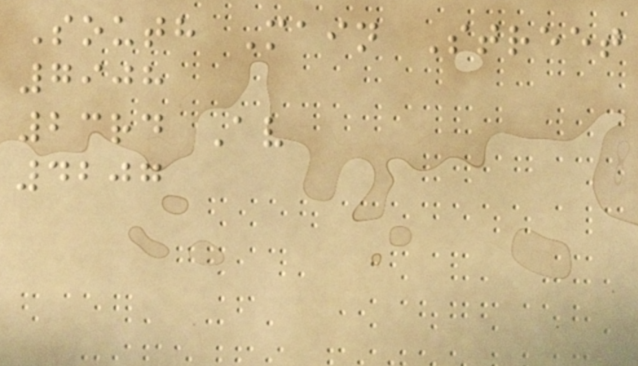South Main Street
7908
23rd Av
4207
